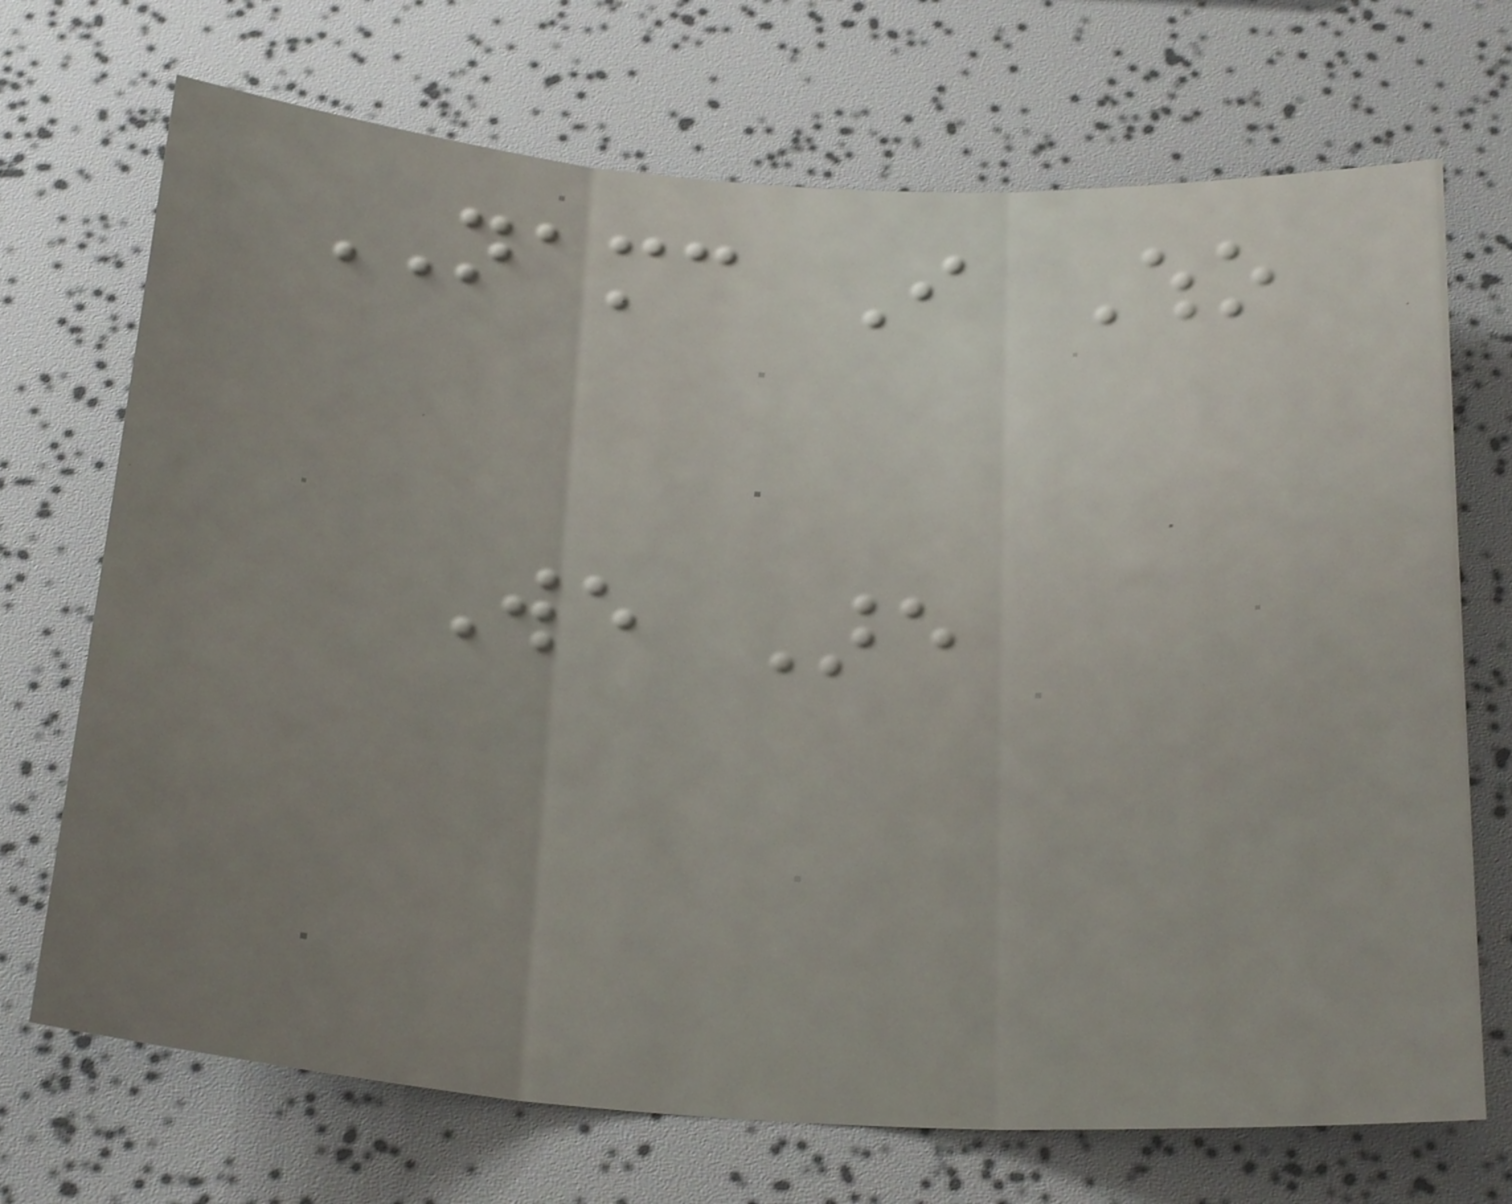NAMC I Who
We Are
